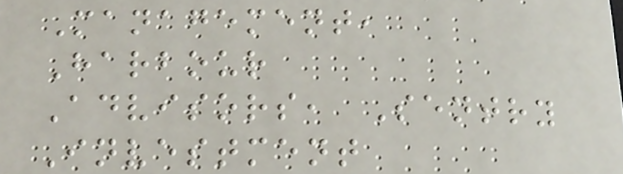Management,
Harbour
Advisors, Sentry
Investment
